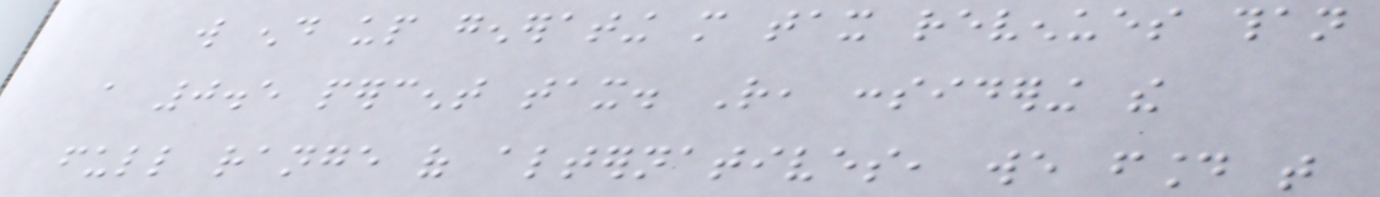will end up generating more tax revenues than
a 0.5 percent tax. Rather, considering the
full range of alternatives, we found that
